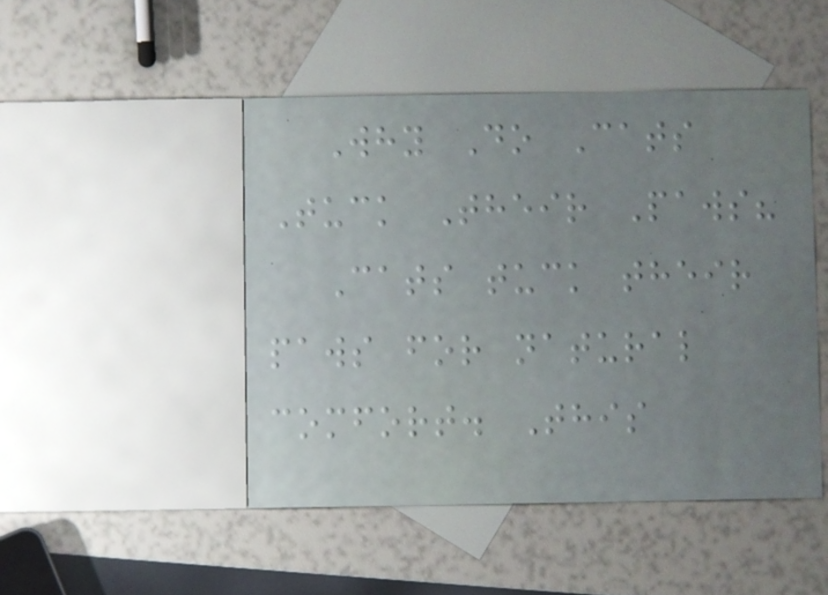Why Do Cats
Tuck Their Paws?
Cats tuck their
paws for natural
comfort. This
